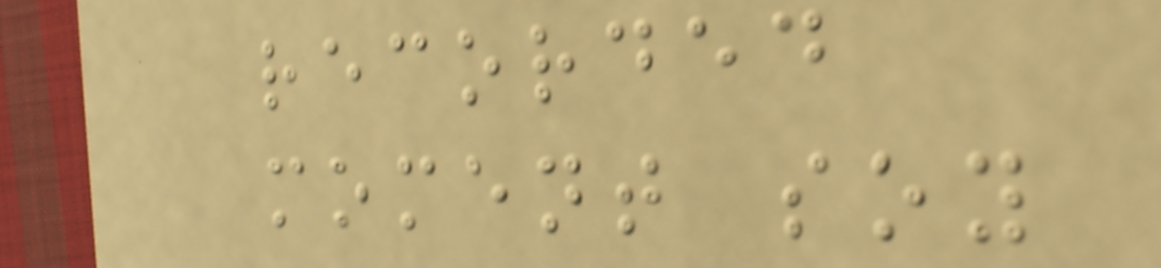recorded
moment soy
